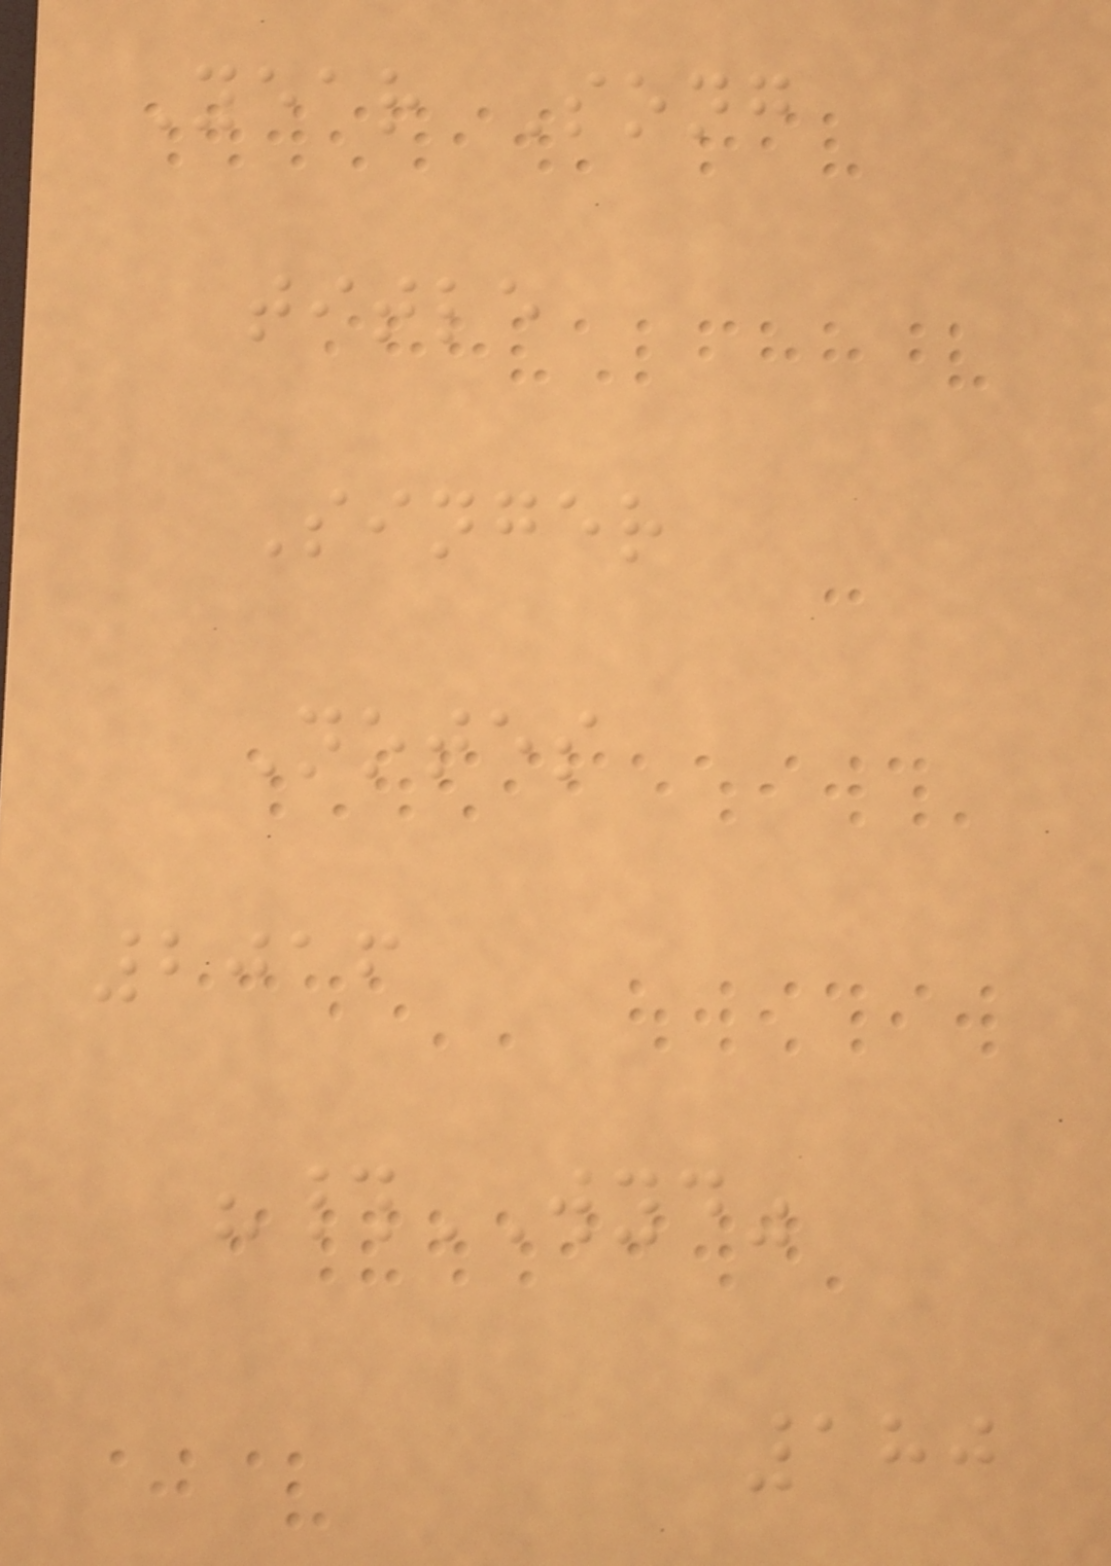Year Song
title
Singer
Notes
2016
"#WYD"
180
